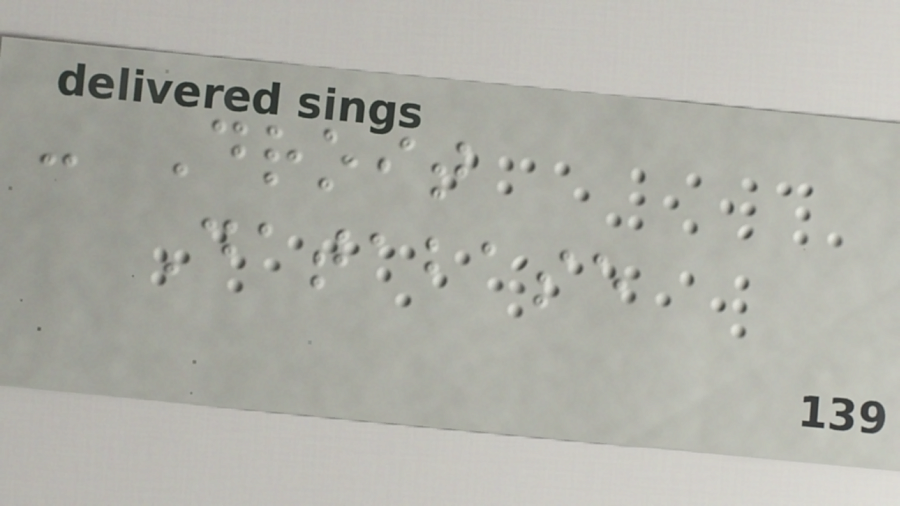- Droit
Database
